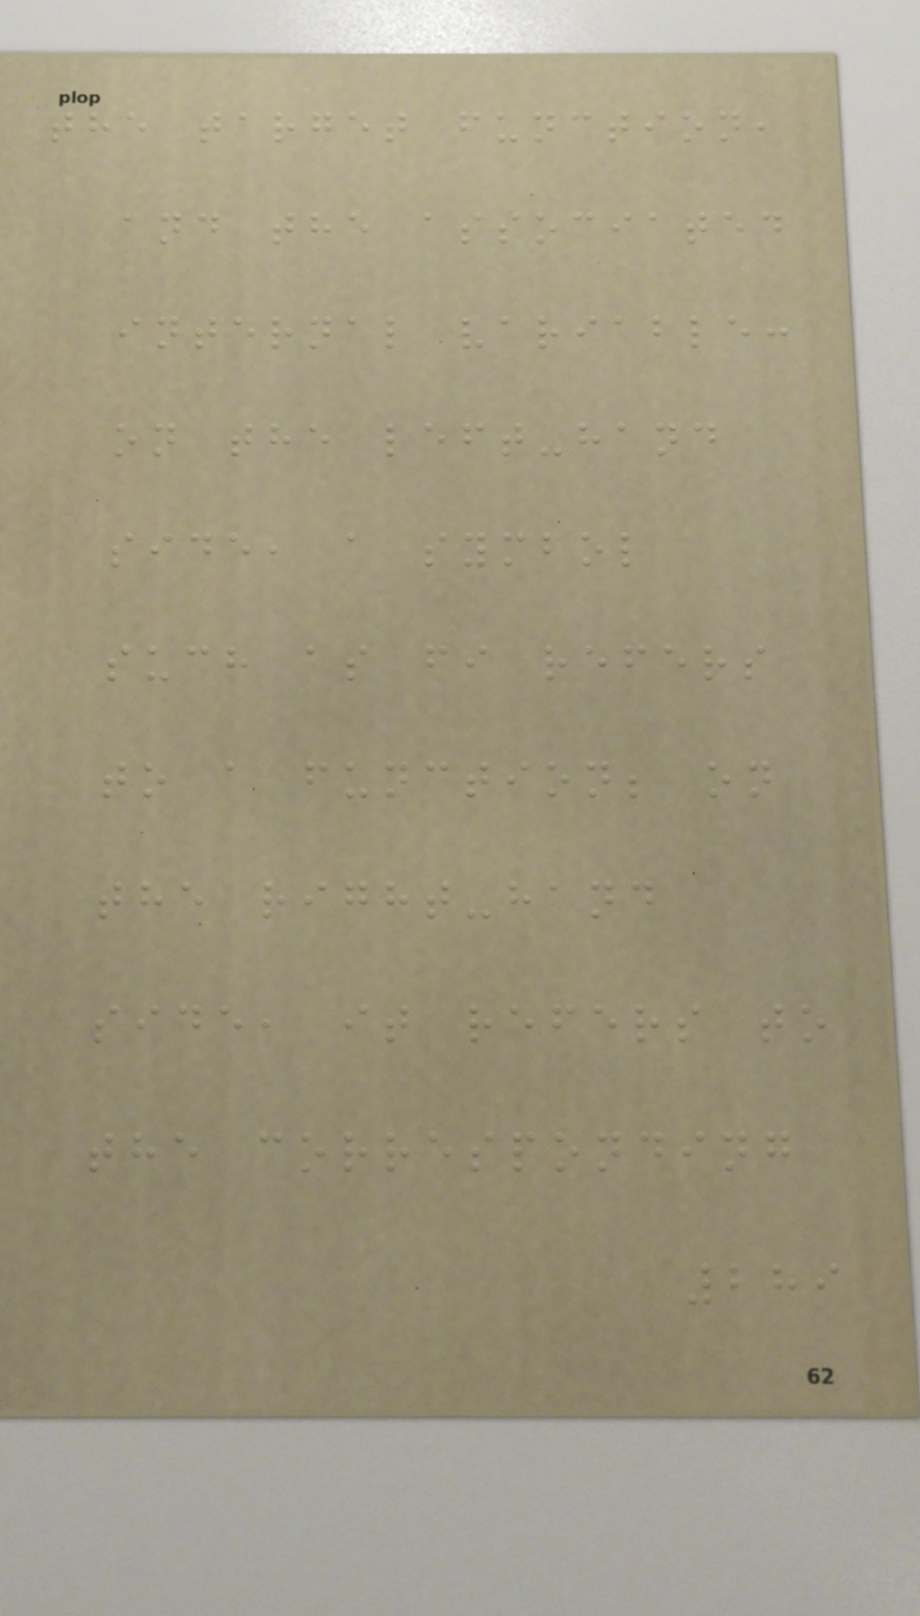the target function,
and the associated
internal variable:
on the left-hand
side, a symbol
such as fi refers
to a function; on
the right-hand
side, it refers to
the corresponding
289
